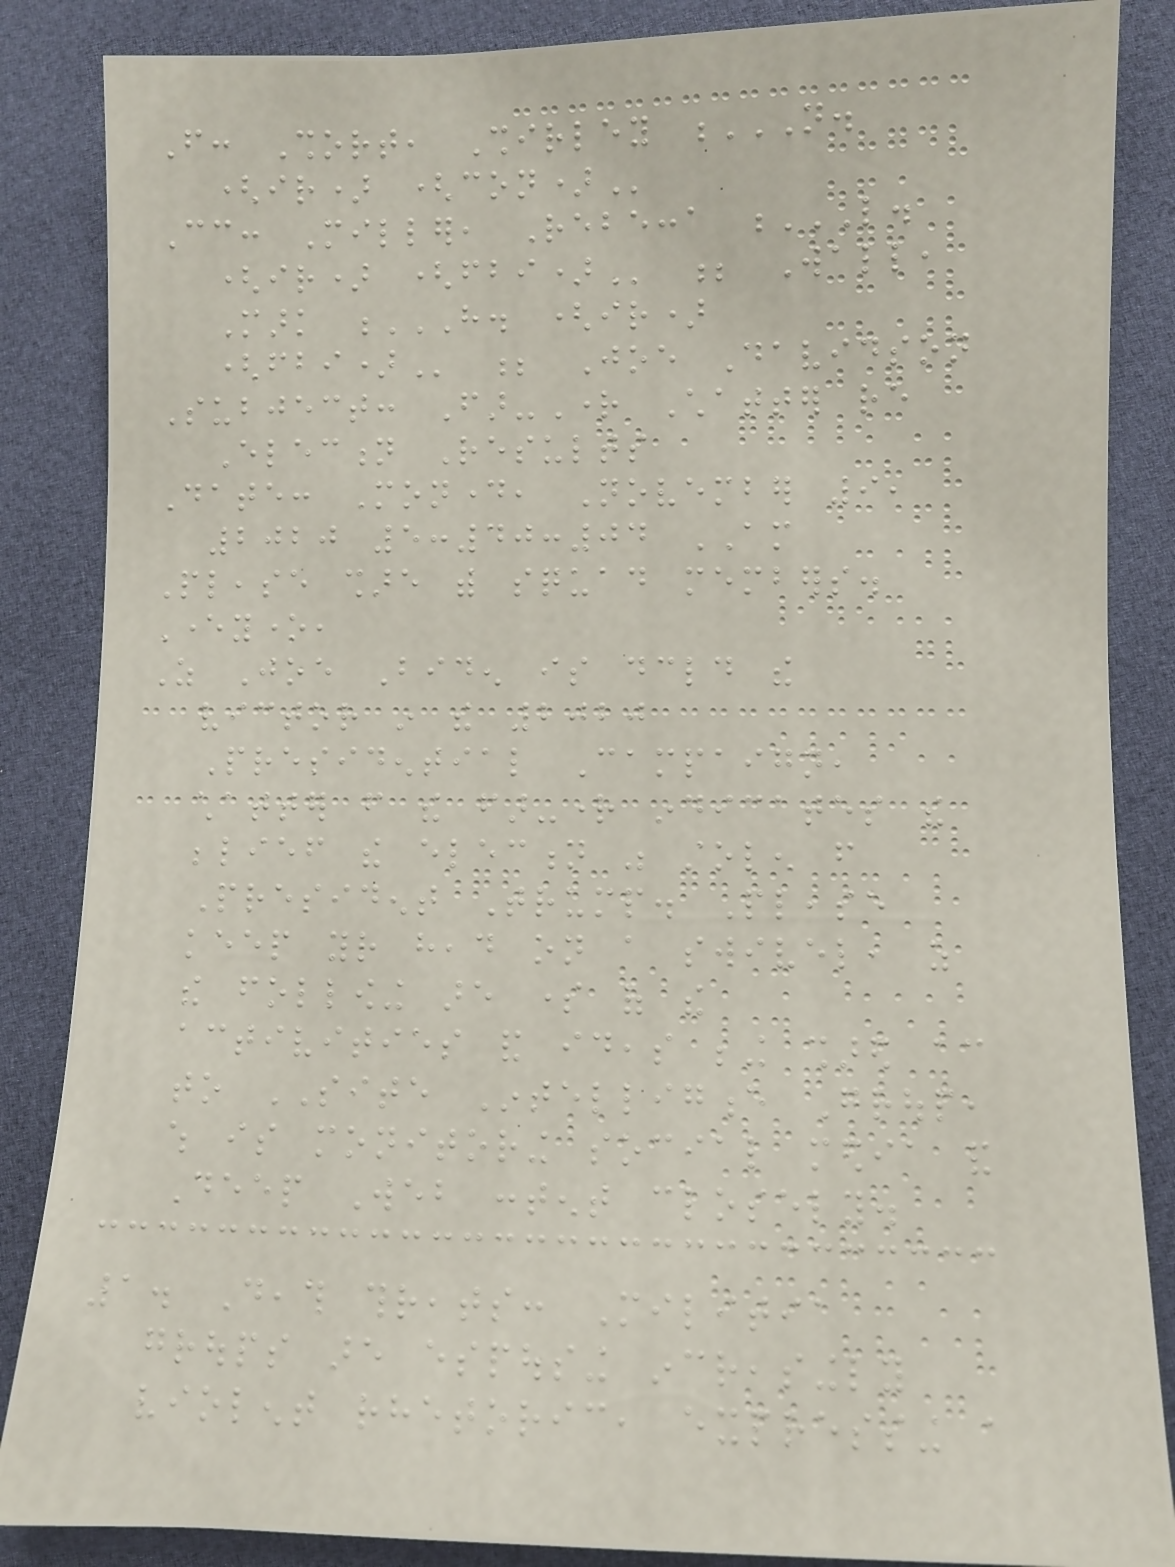From: Short, Shirley N.
(IR) (CON)
Cc: Miller, Rebecca L.
(IR) (FBI) ; Wall,
Mark H. (IR)
(FBI) ; Joe Davidson
Subject: Far-Right Chatter re
Election Results
Date: Monday, November 9,
2020 5:40:04 AM
Please share with squad members.
Everyone,
As Joe Biden is declared the
victor in the 2020
Presidential Campaign,
chatter from the far-right indicates the
belief the election was stolen from
President Trump. Please
keep your head on a swivel, as
the following are some of the
activities and ideas being shared according
to SITE Intelligence Group,
which is monitoring social media and
Deep Web content closely.
1. Death threats: Militia
groups are espousing increasingly
violent rhetoric, expressing a
